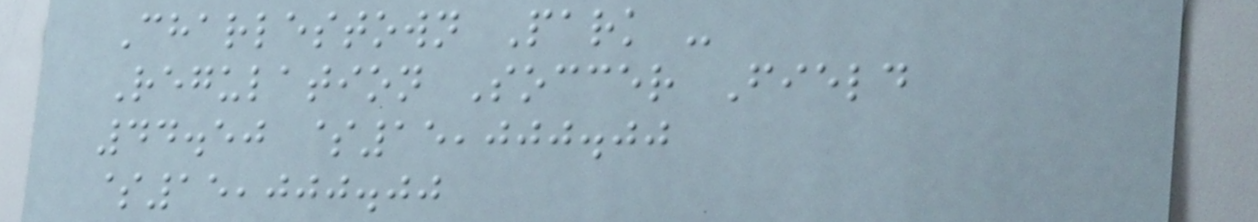Charlestown Park -
Regulation Soccer Field
44.50 $15,000.00
$15,000.00
